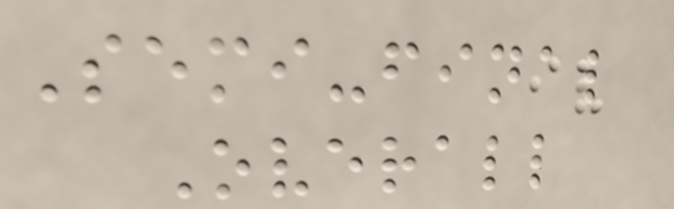Semi-final
Overall
